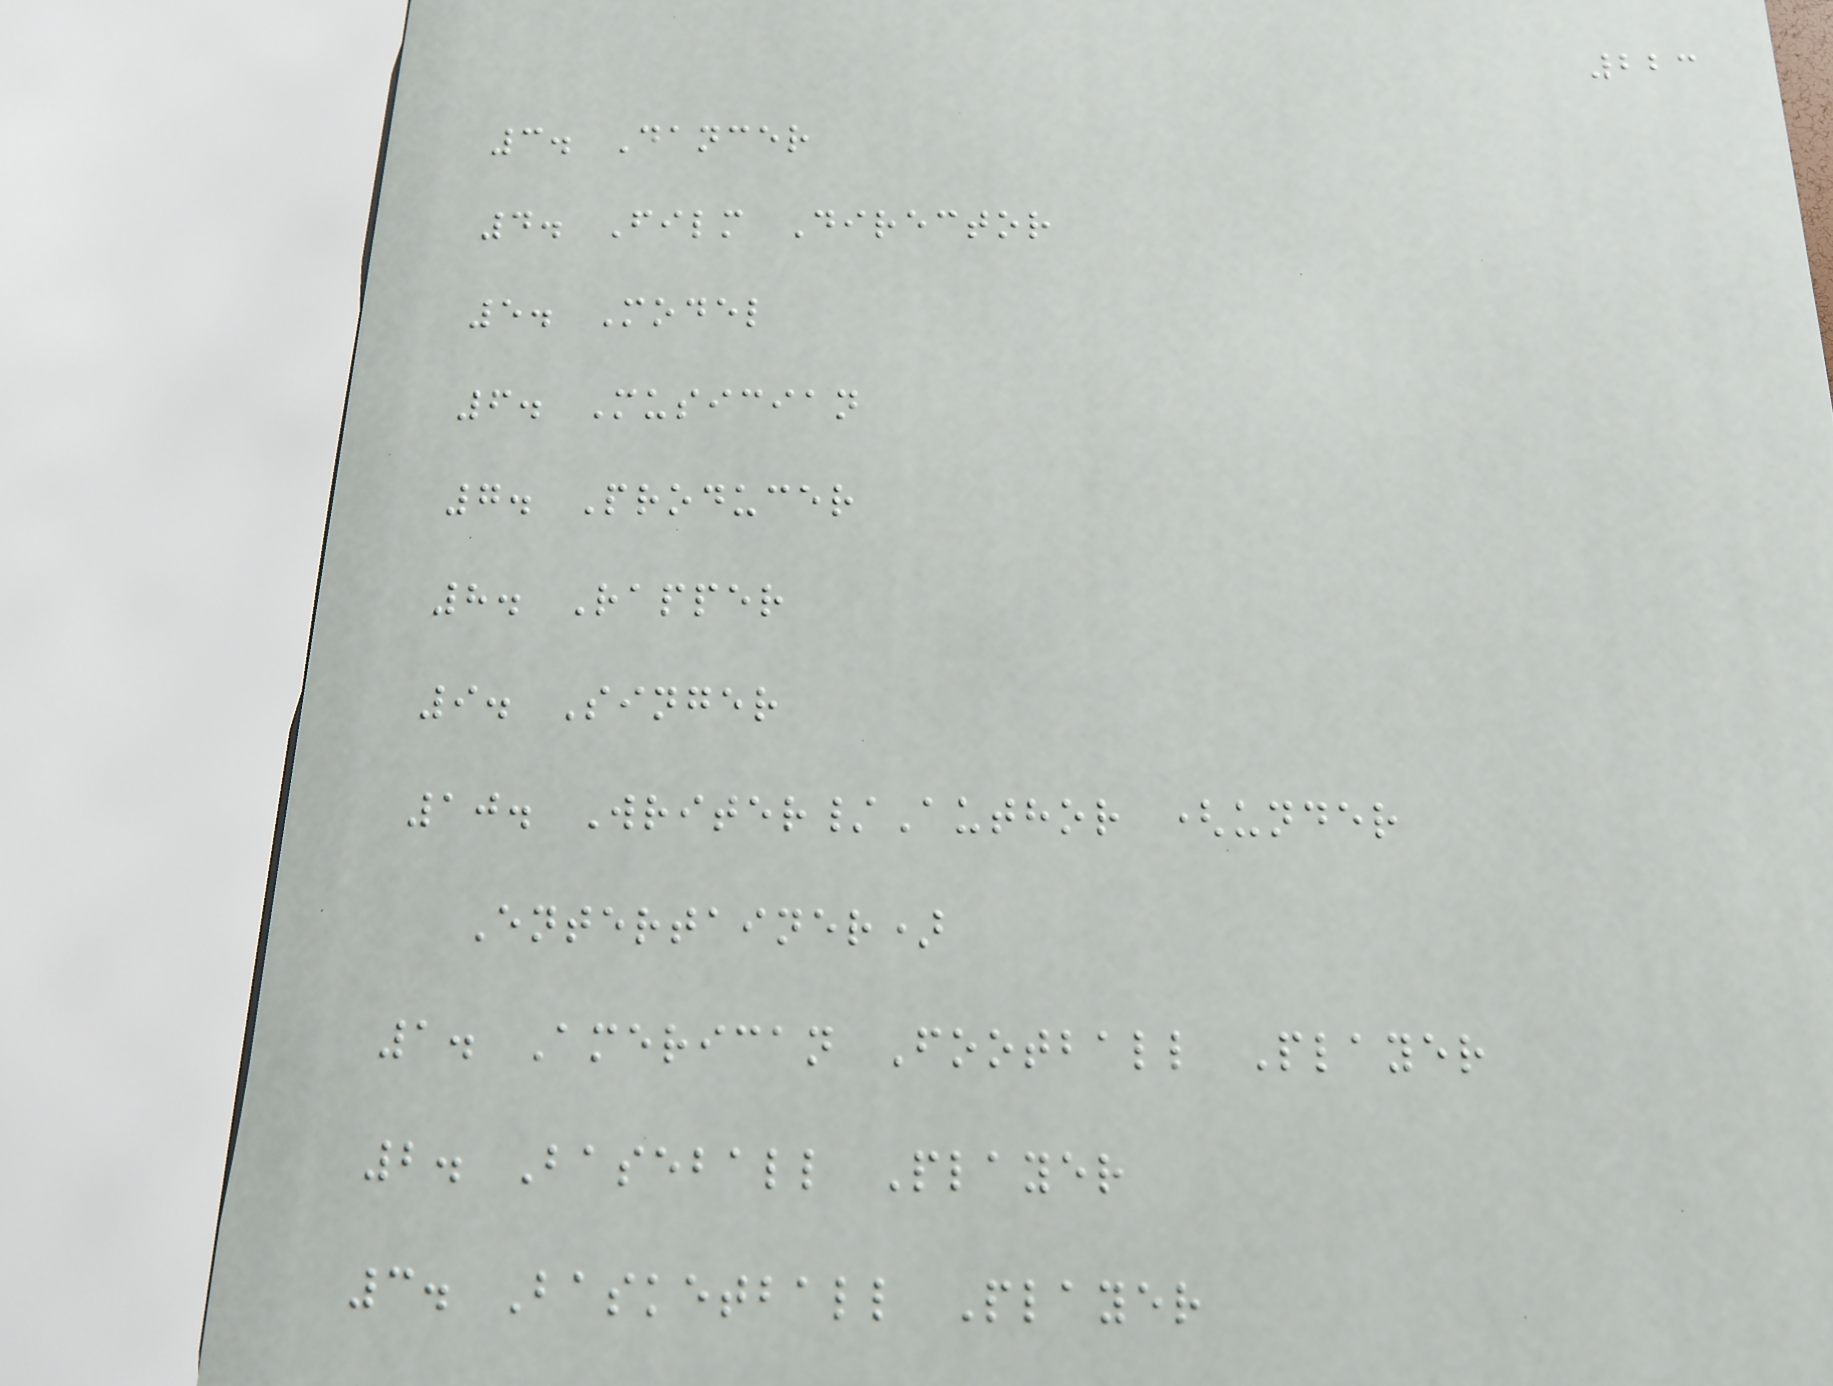223
3. Dancer
4. Film Director
5. Model
6. Musician
7. Producer
8. Rapper
9. Singer
10. Writer/Author (under
Entertainer)
1. American Football Player
2. Baseball Player
3. Basketball Player
